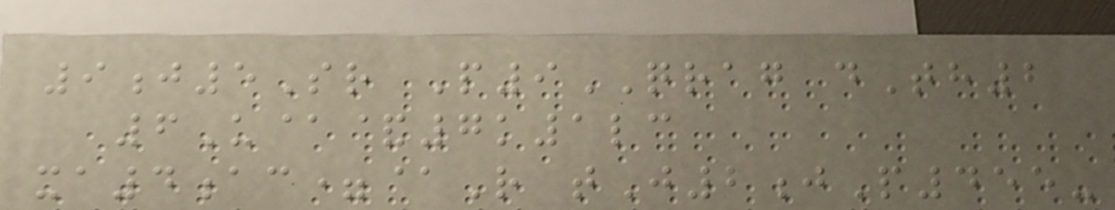9j5Sr P9QRAG dTh2
6U@&7k1lc
xa4ac=@R tJ2jP455-
